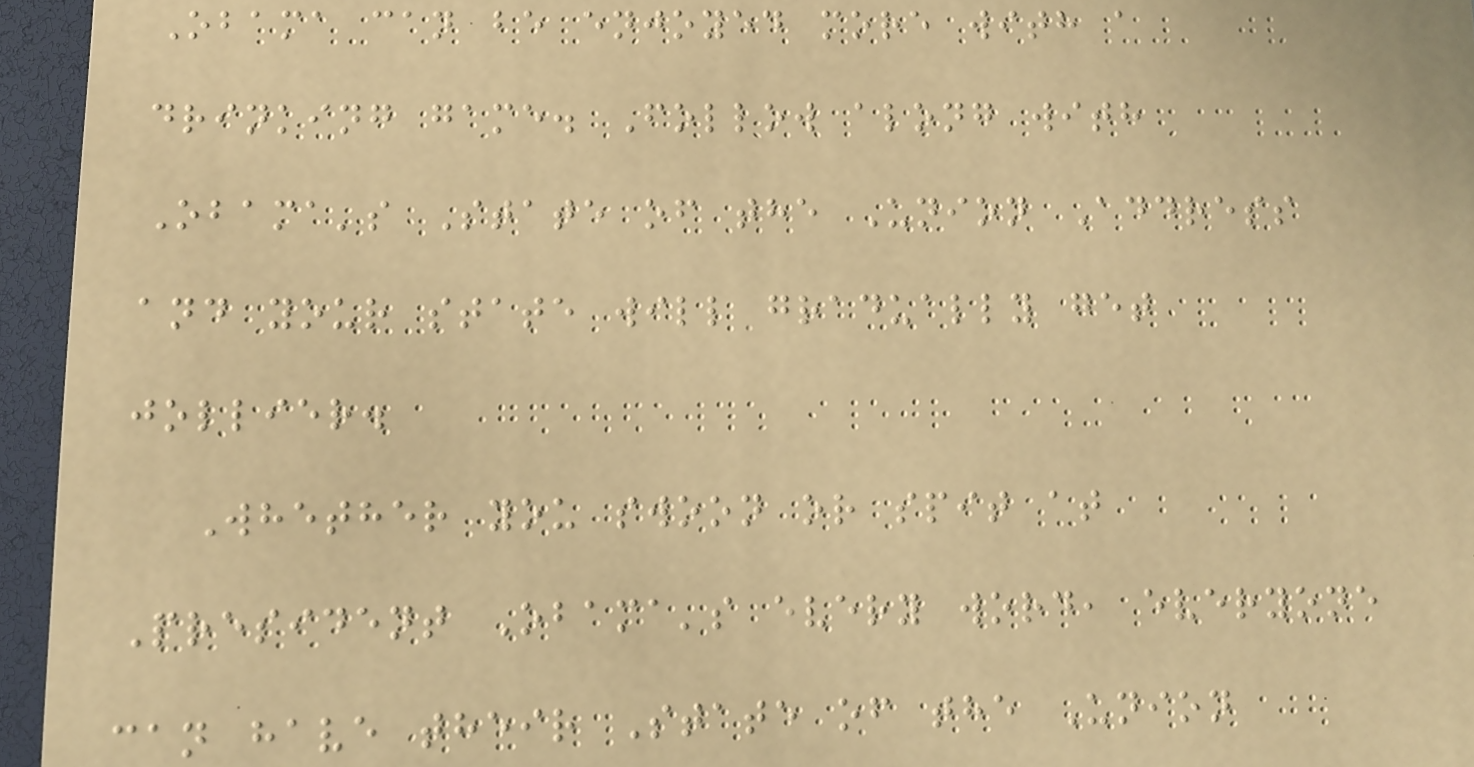Obama can be enjoyed more with a
drinking game. Follow along with
Obama's State of the Union Address
and your state will gradually get
jollier.
Whether you swoon or spit at
President Obama's every word, everyone
can have their State of the Union
